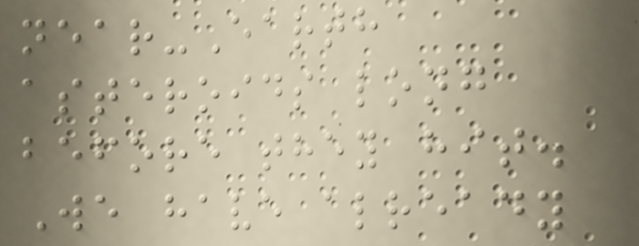near-Earth
asteroids long
before they hit.
We have already
